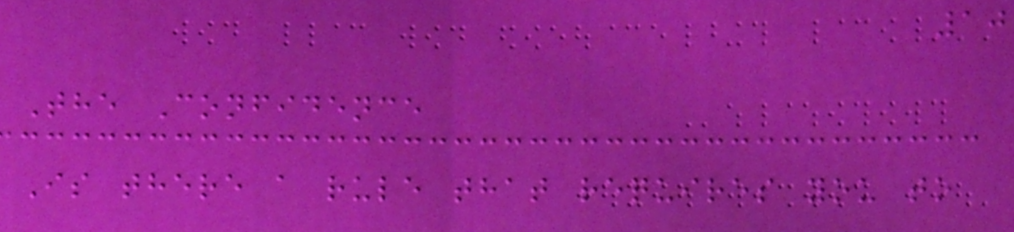10
The Confidence
Is there a rule that requires you to
